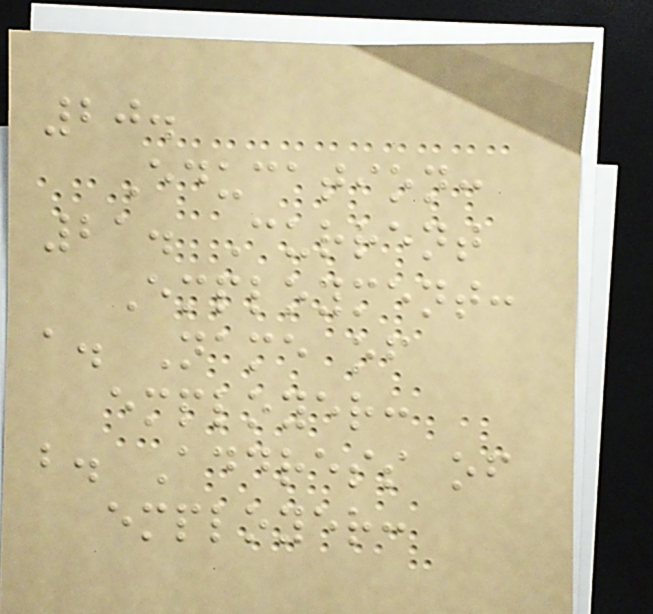20.
Education:
21. Current
Employment:
a. Name of
employer:
b. Address of
employer:
